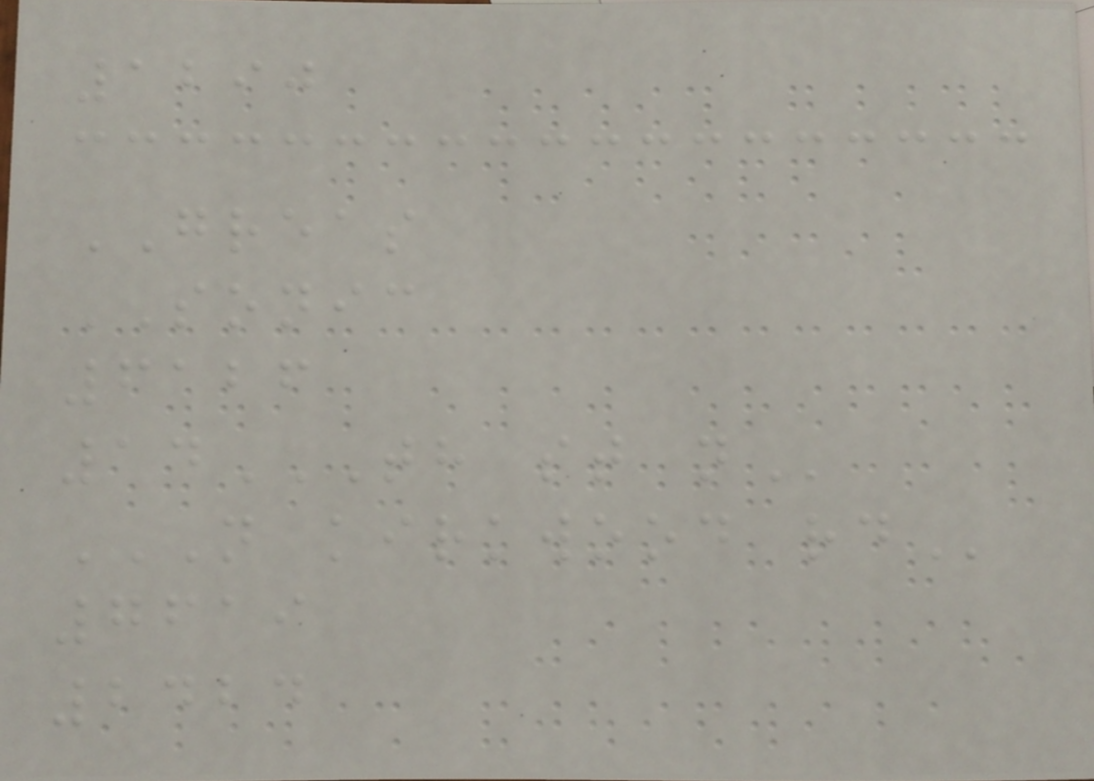1290
GREAS
SONIC
6126
14TH ST N
N KIRKWOOD RD
7619
2424
